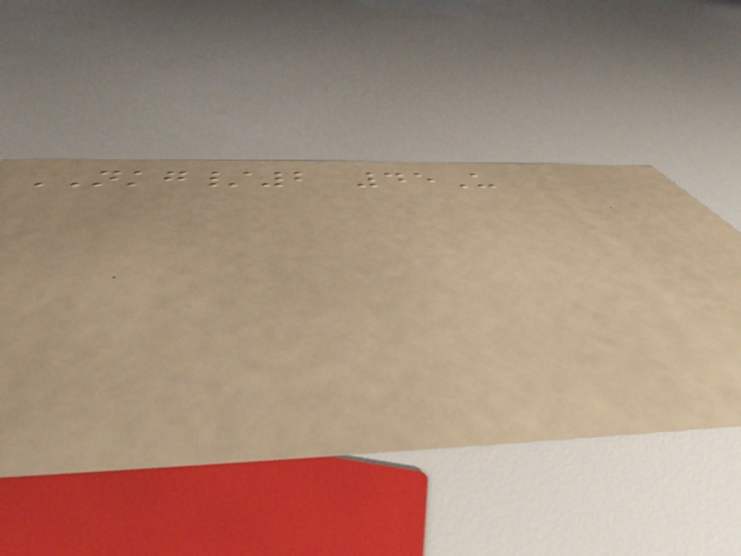NKG/2 45U
